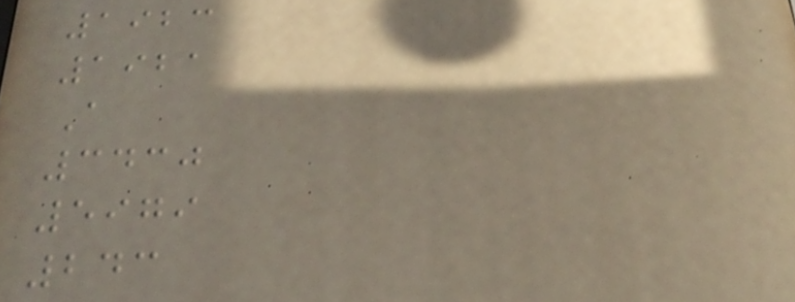1923
1921
A
3430
5979
243
